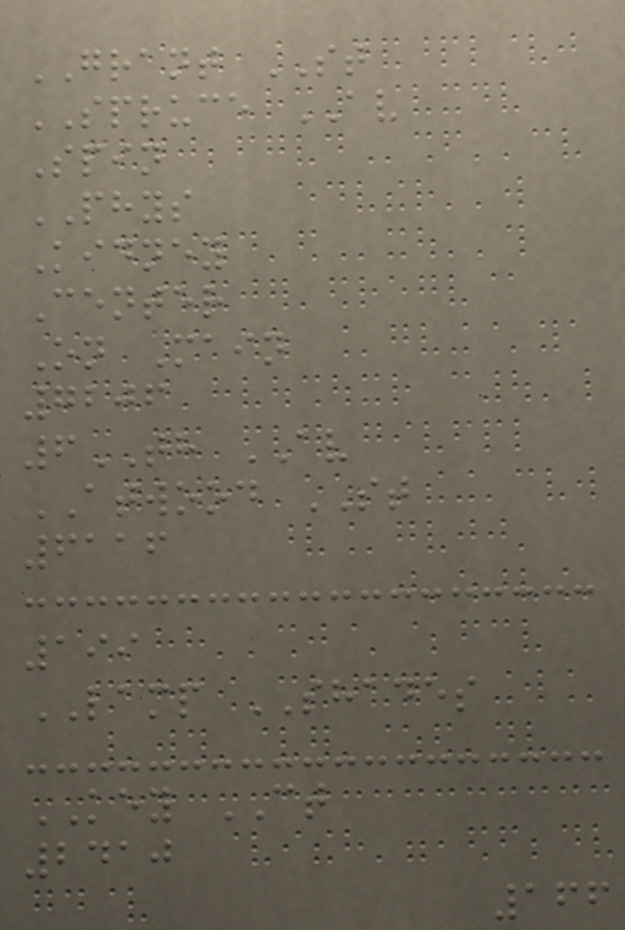GRANT ST
SPRUCE AV
Spin
PHYS
Kidney
Center
On Main
7206
6TH AV
ATWOOD ST
6116
199
LAMP SHADES
KEY CT
2410
166
